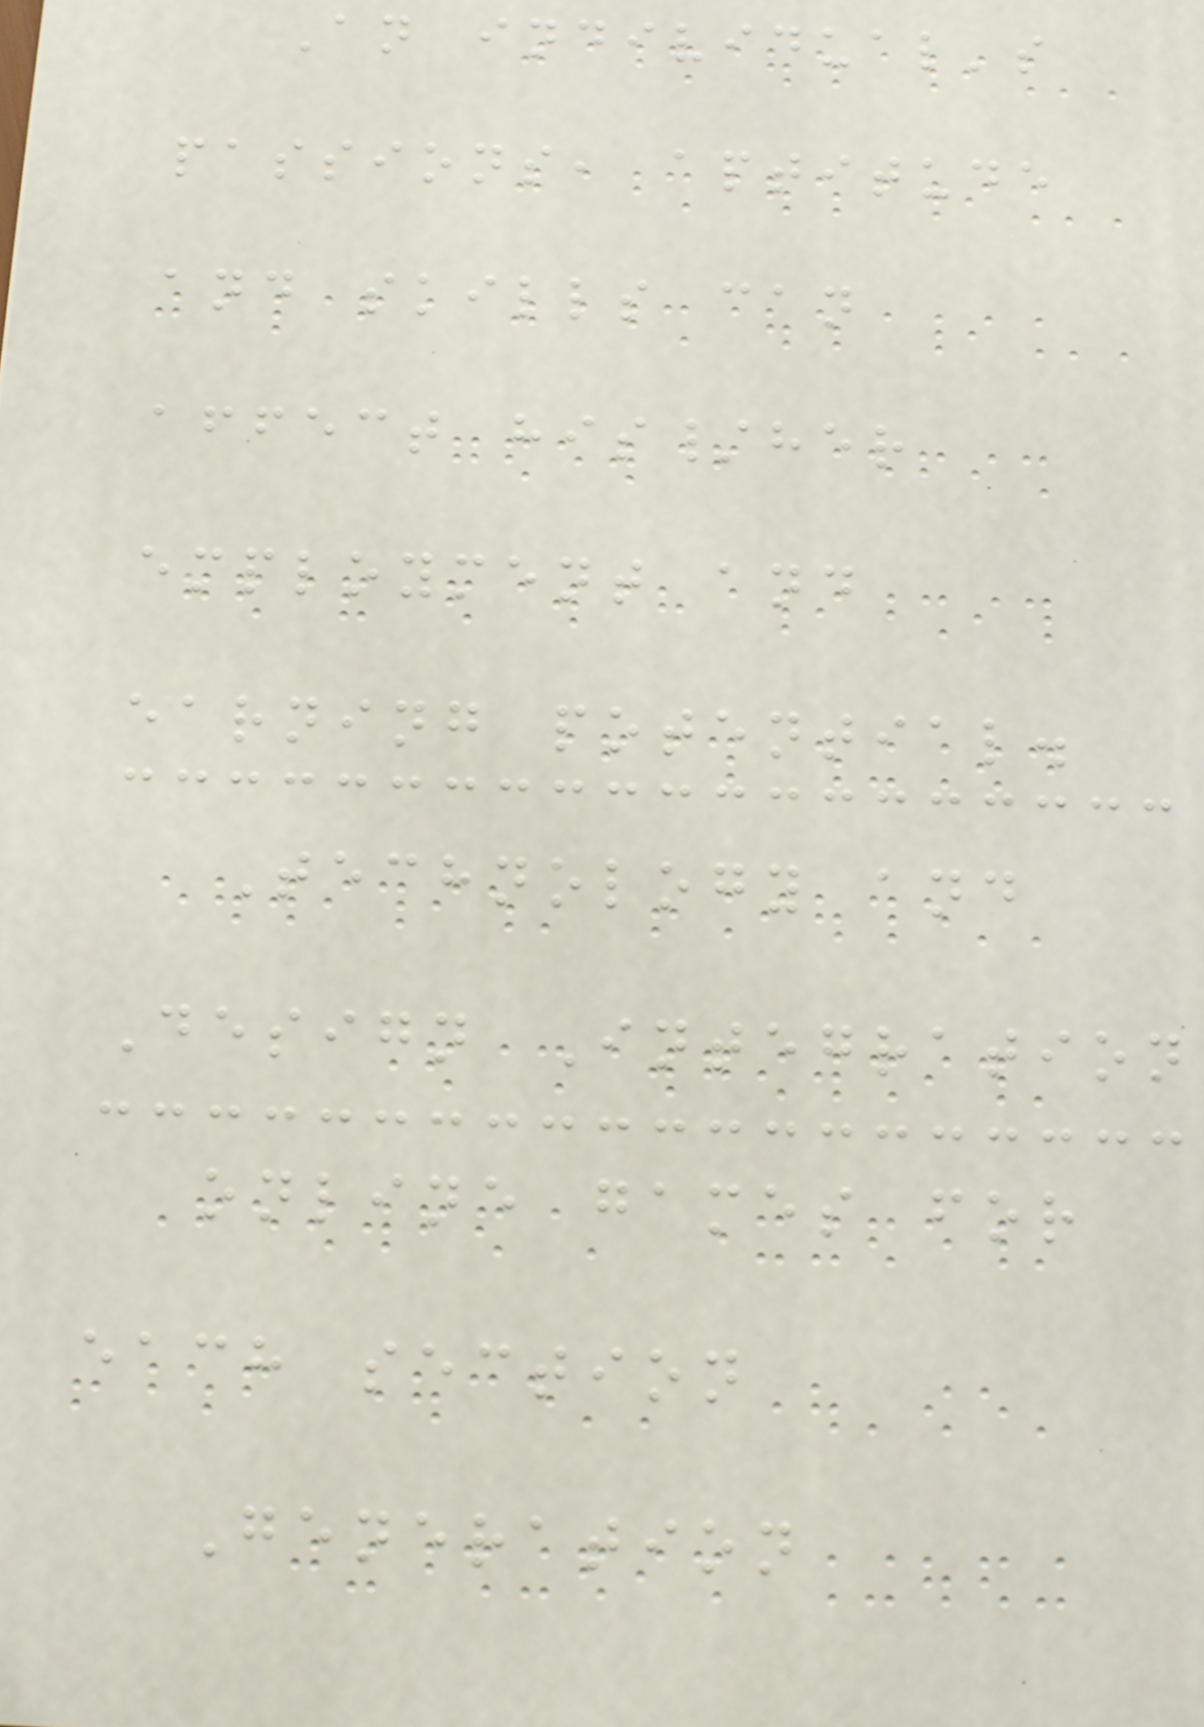An individual's
passions, aptitude
and skills can
affect his/her
employment and
earning potential.
Technology and
Design Integration
online games for
each section
Generation
